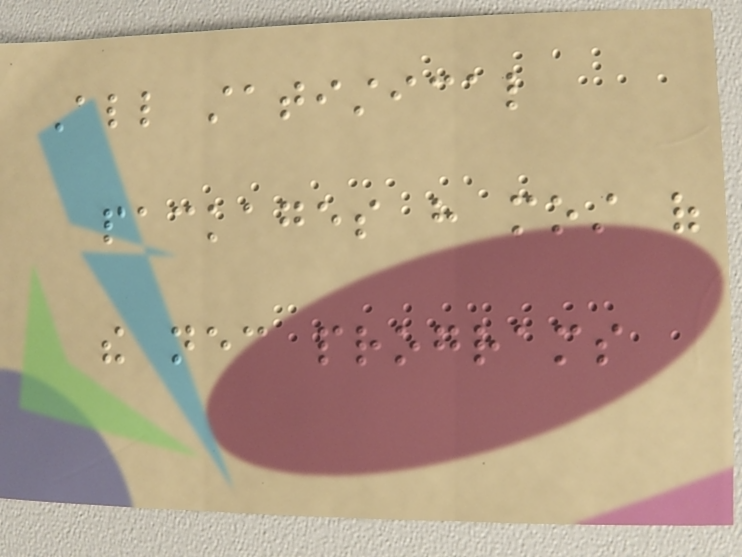All statistical
packages have most of
the necessary programs
